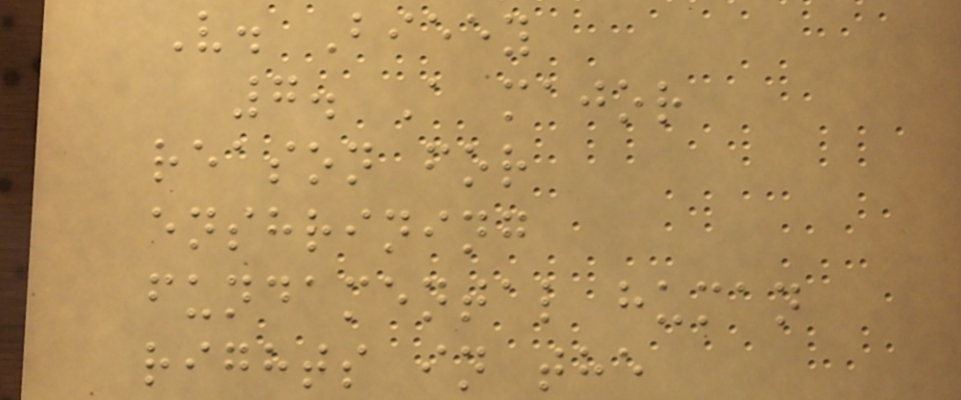V. Bieey
7. A major
reason for
enshrining
fundamental human
rights in the
